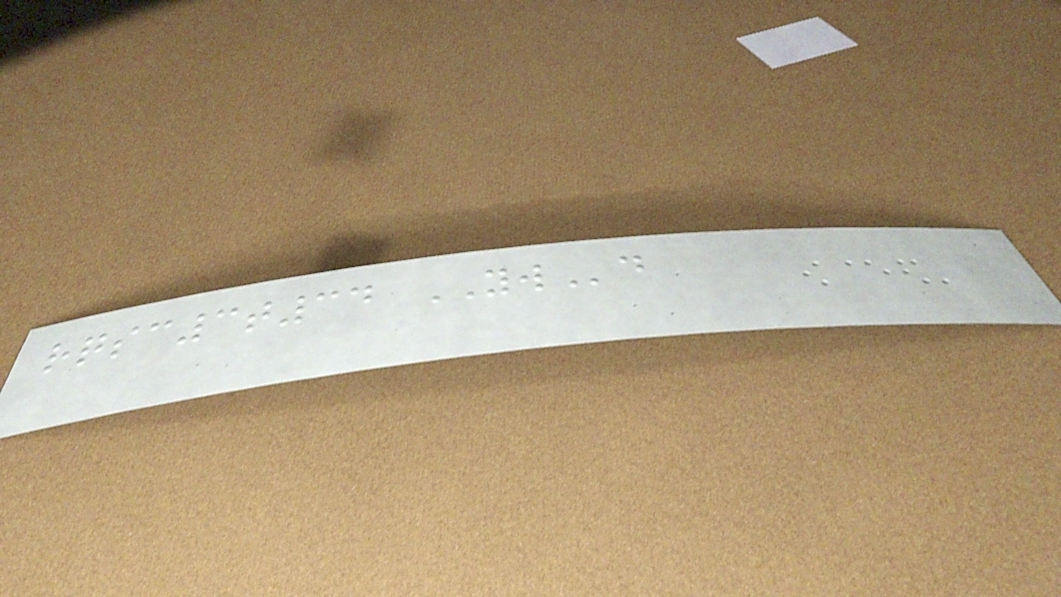rqsc3t34 YWd
